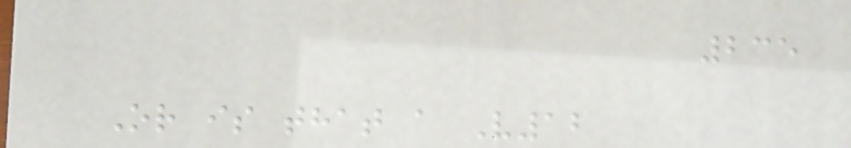235
Or is that a V12
